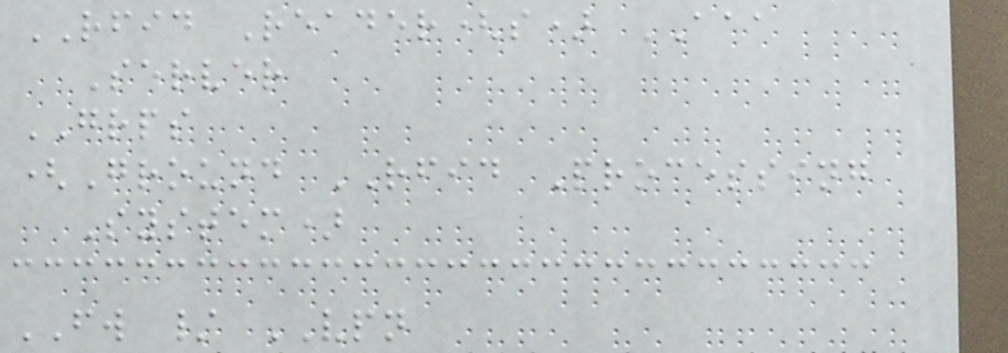RFID Reader(s) AAA
Server
GRPS
(Ground RFID Processing
System)
FW / VPN
